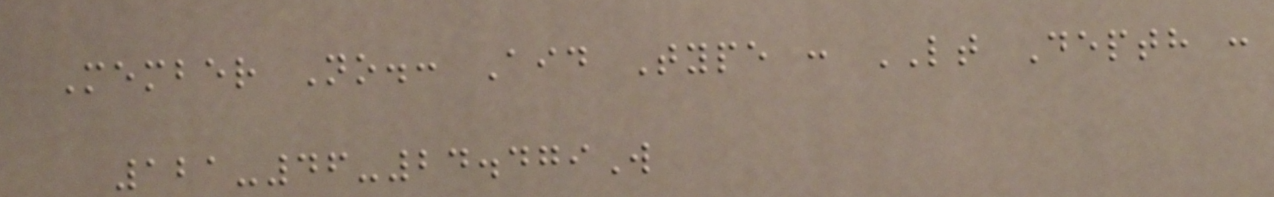Member No.: Aid Type : LT Depth :
121-46-24.479W
